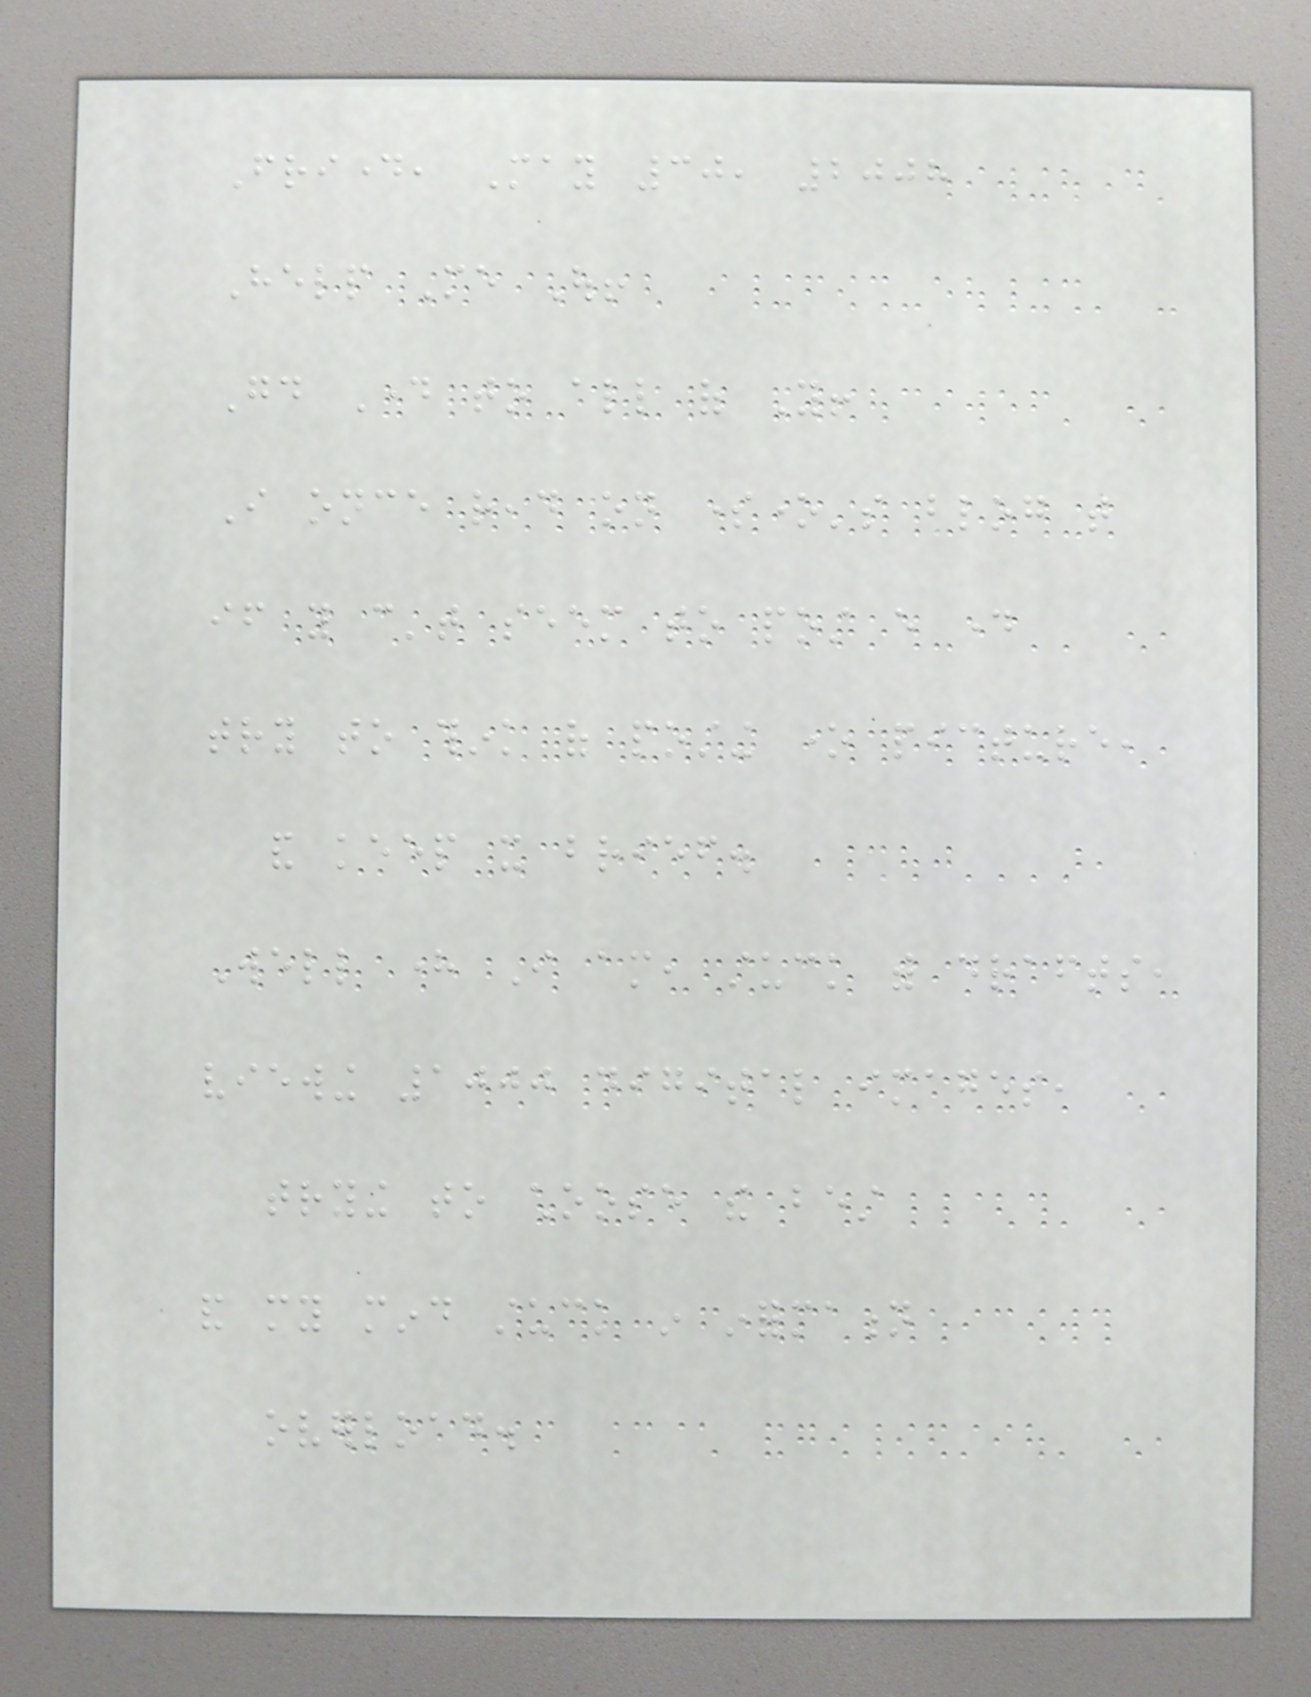Friday, May 30, 2008
Help Me Out!
Good Day to all of You!
I once read on someone's blog that
if you can't seem to post every day
try to think of posting one picture,
and keep it brief.
Well here I am, stuck with drafts,
viewing 1000 digital images,
trying to choose the best
and my mind stuck in information
overload.
